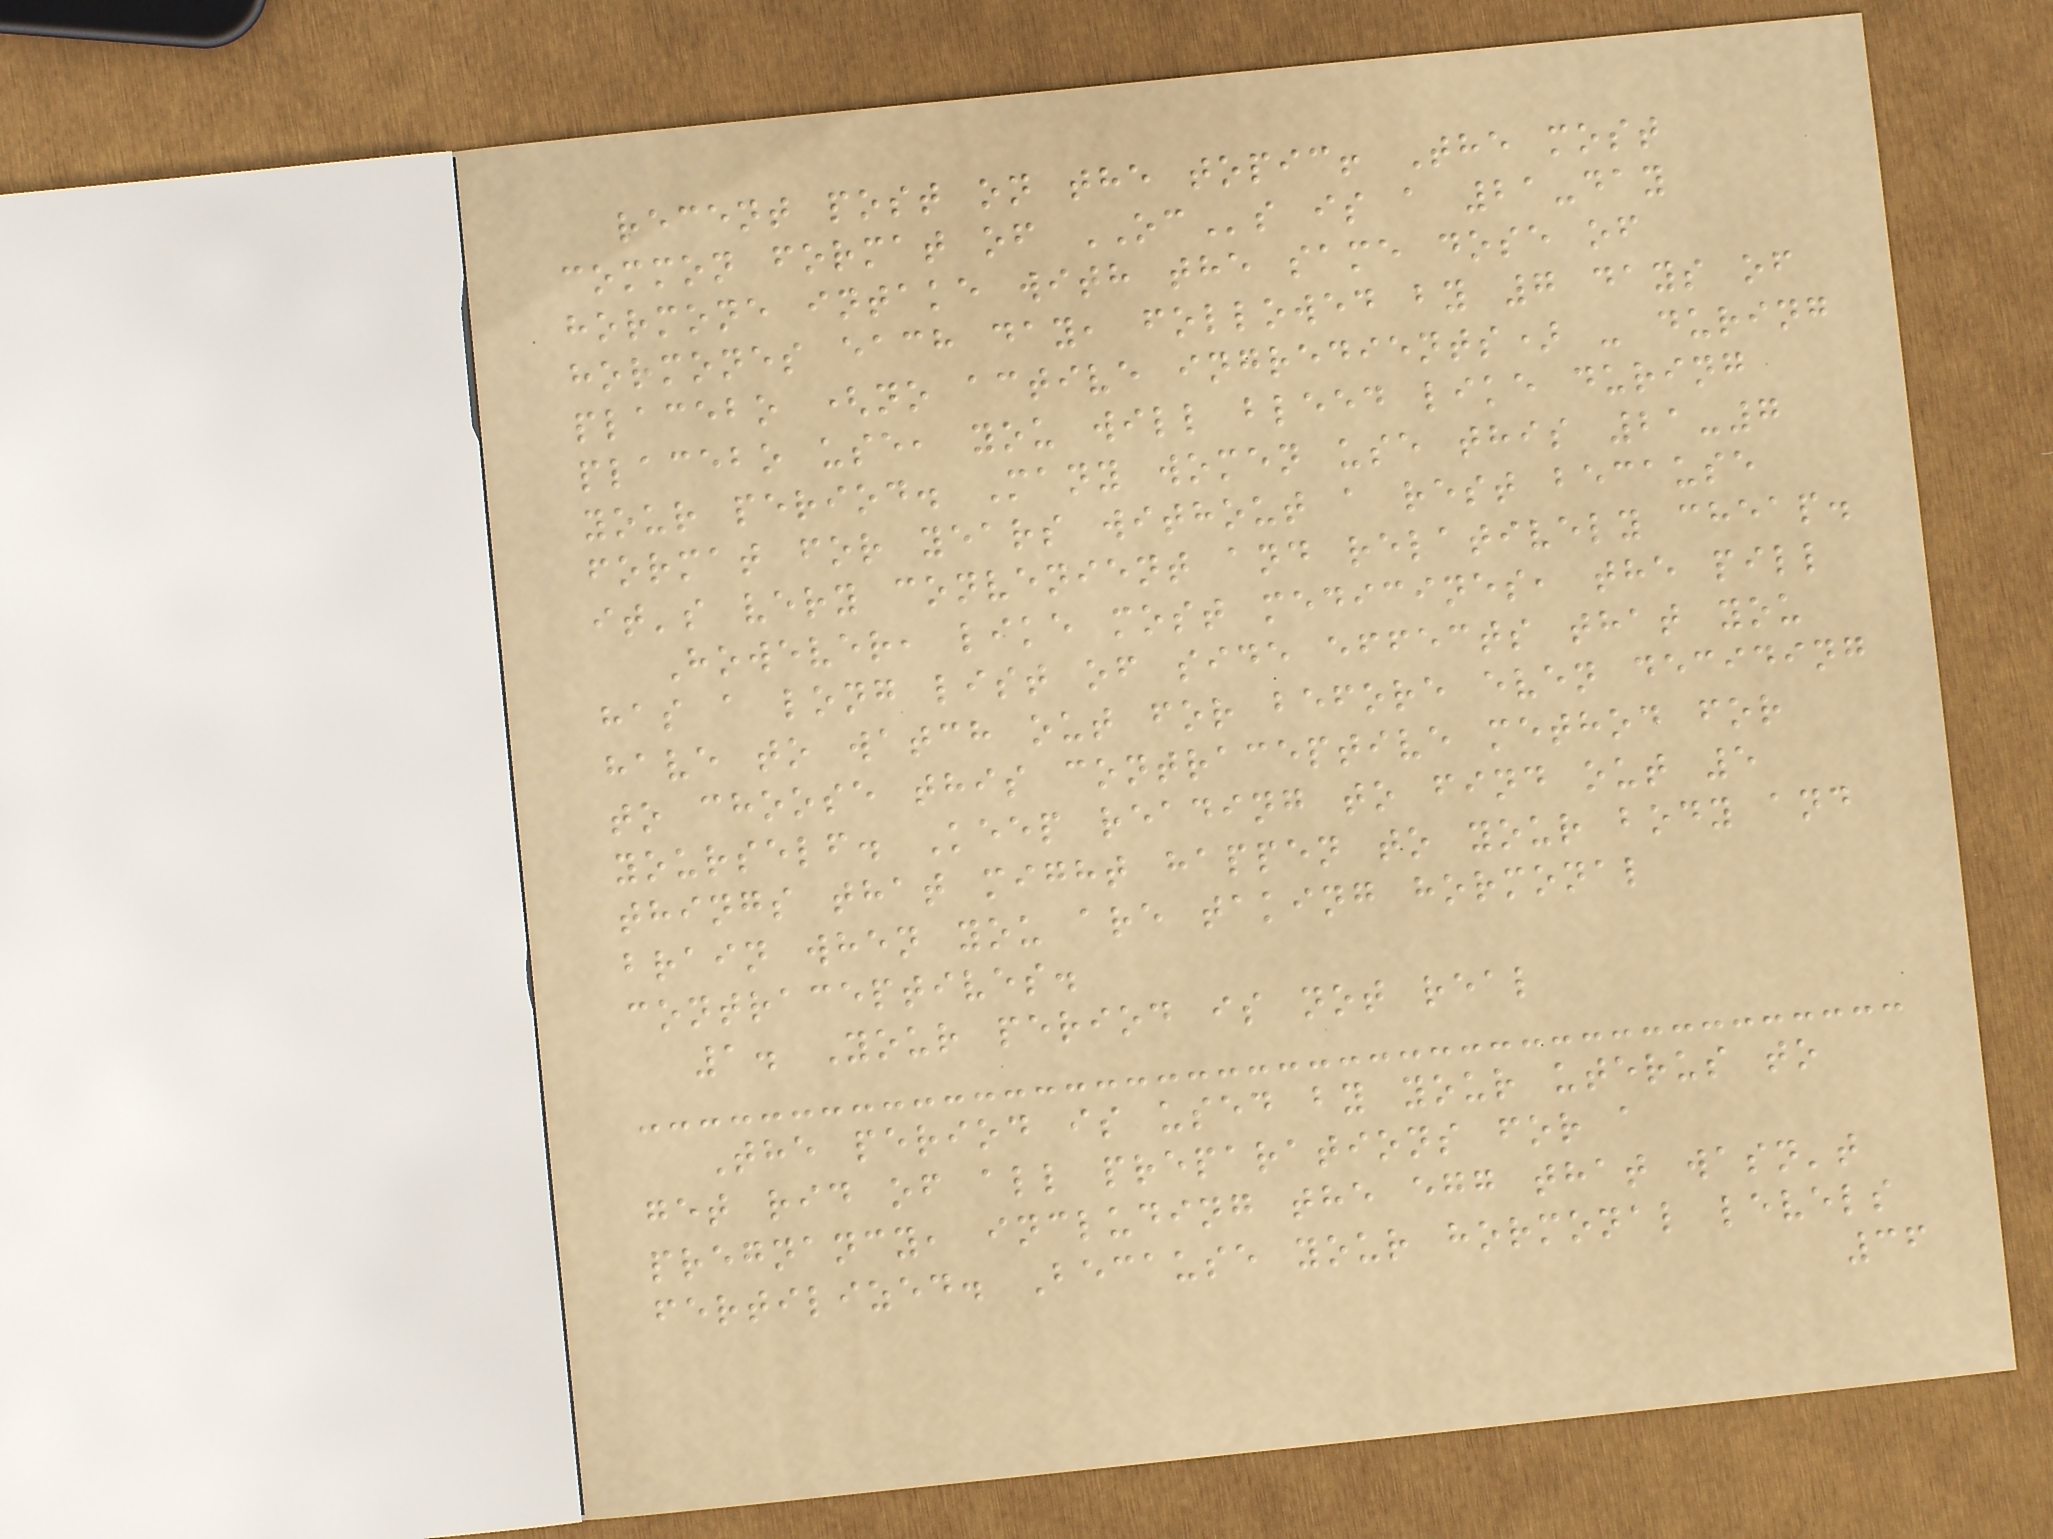recent post on the topic! The most
common format of OCs is a 21-day
hormone intake with the same dose of
hormones each day, followed by 7 days of
placebo (no active ingredients) - during
placebo use, you will bleed like during
your period. Many women use this 21-7
format for years without a rest because
it's very convenient and relatively cheap.
However, like most medicines, the pill
has a long list of side effects that you
have to watch out for before even deciding
to choose this contraceptive method for
yourself. Keep reading to find out 5
things that might happen to your body and
brain when you are taking hormonal
contraceptives.
1. Your period is not real
The period is used by your uterus to
get rid of all preparations for a
pregnancy, including the egg that wasn't
fertilized. Because your hormonal levels
36
